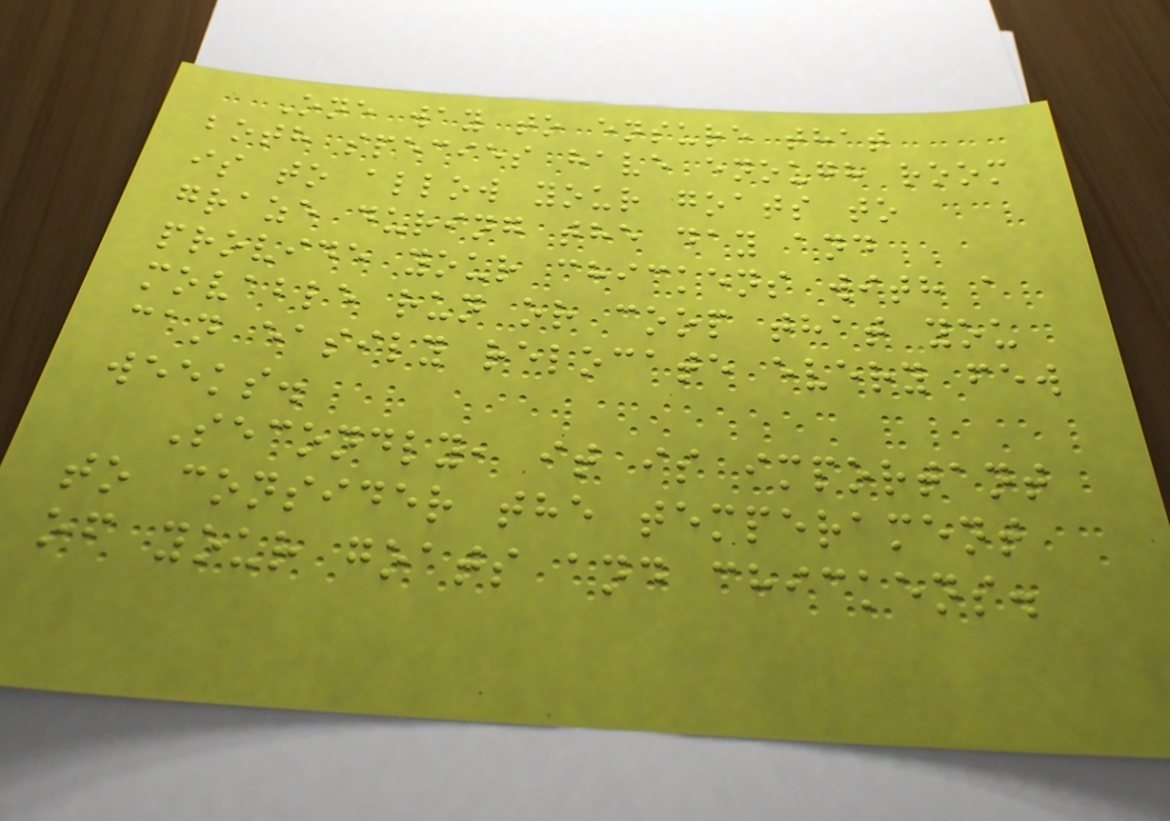One way to ensure that
both species have enough room
is to allow your goats to
graze during the day and
provide your chickens with a
movable run or coop that you
can easily relocate every few
weeks.
Secondly, it is important
to consider the temperament
of your goats and chickens.
